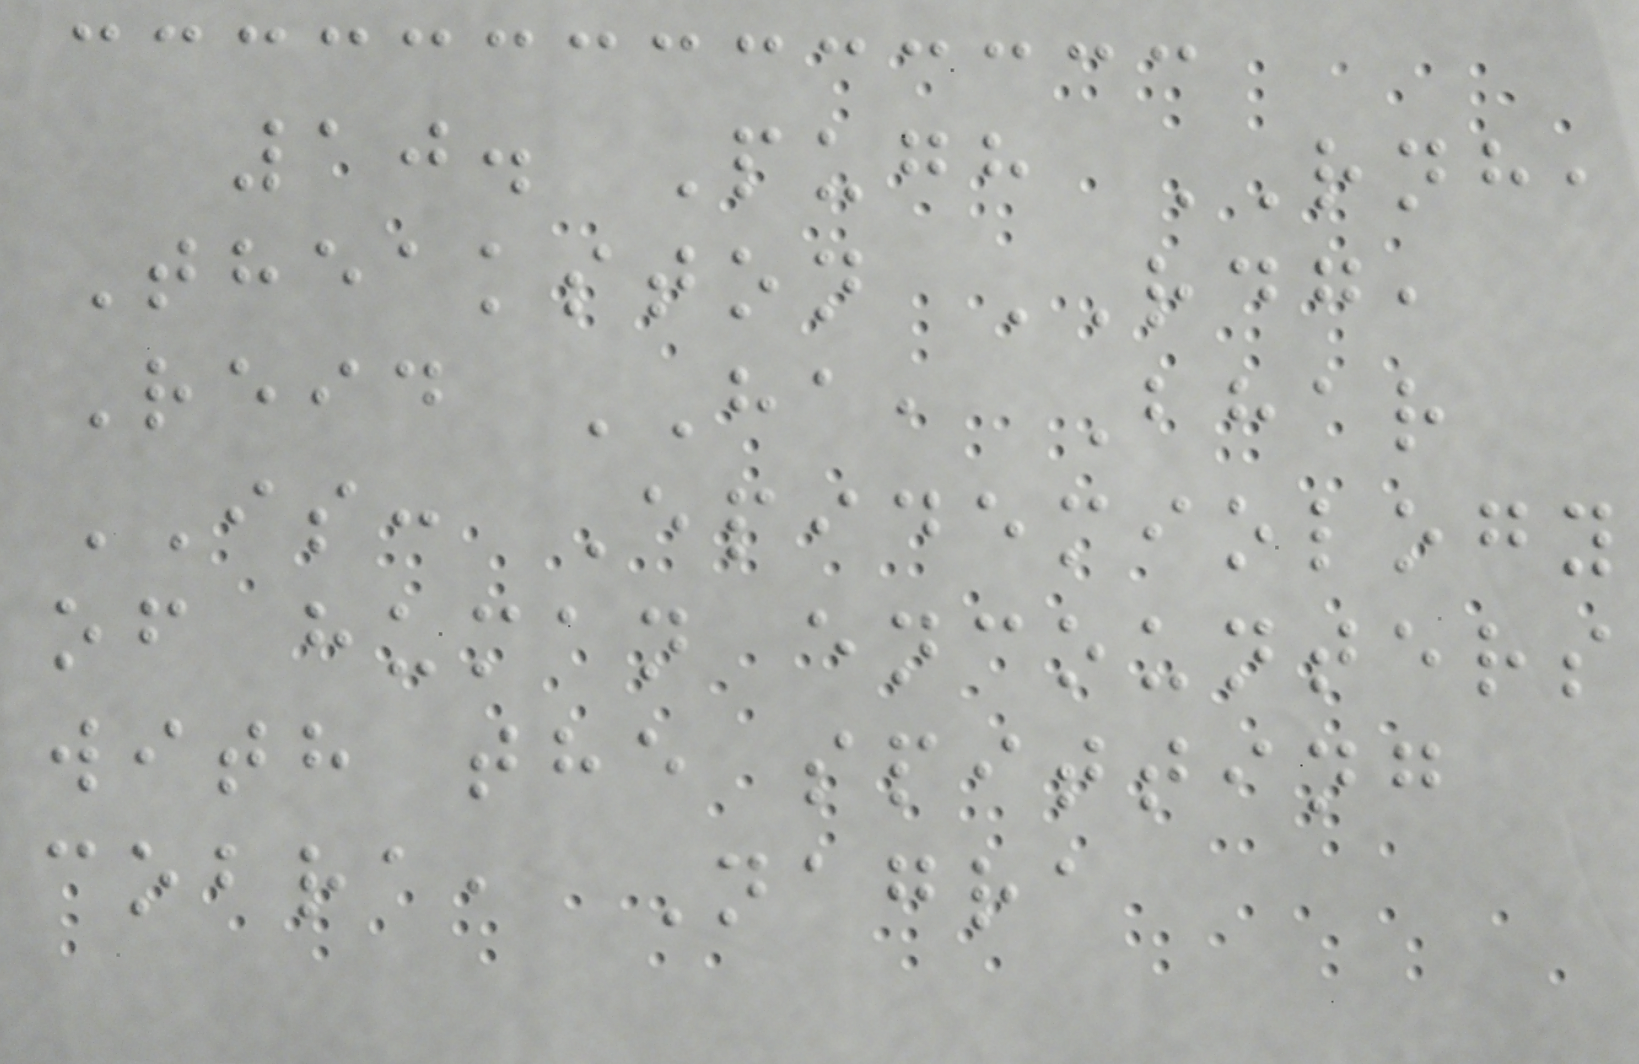10. Pugh RNH,
Theakston RDG,
Reid HA, Bhar
IS: Epidemiology
of human encounters
with the spitting
cobra, Nagra
